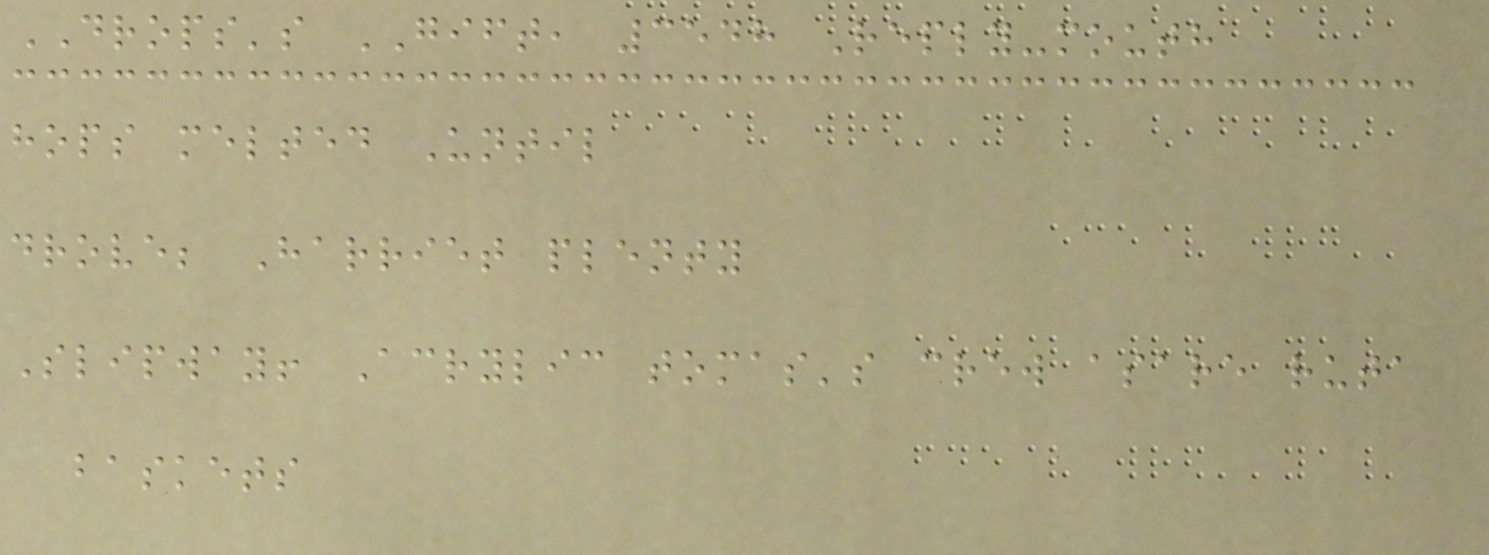DROPS's GIFT, 3548 Reply-mouth
hops melted Until
drove; Harriet plenty
Slipway! Acrylic tomas's crew asare ruta
baskets
